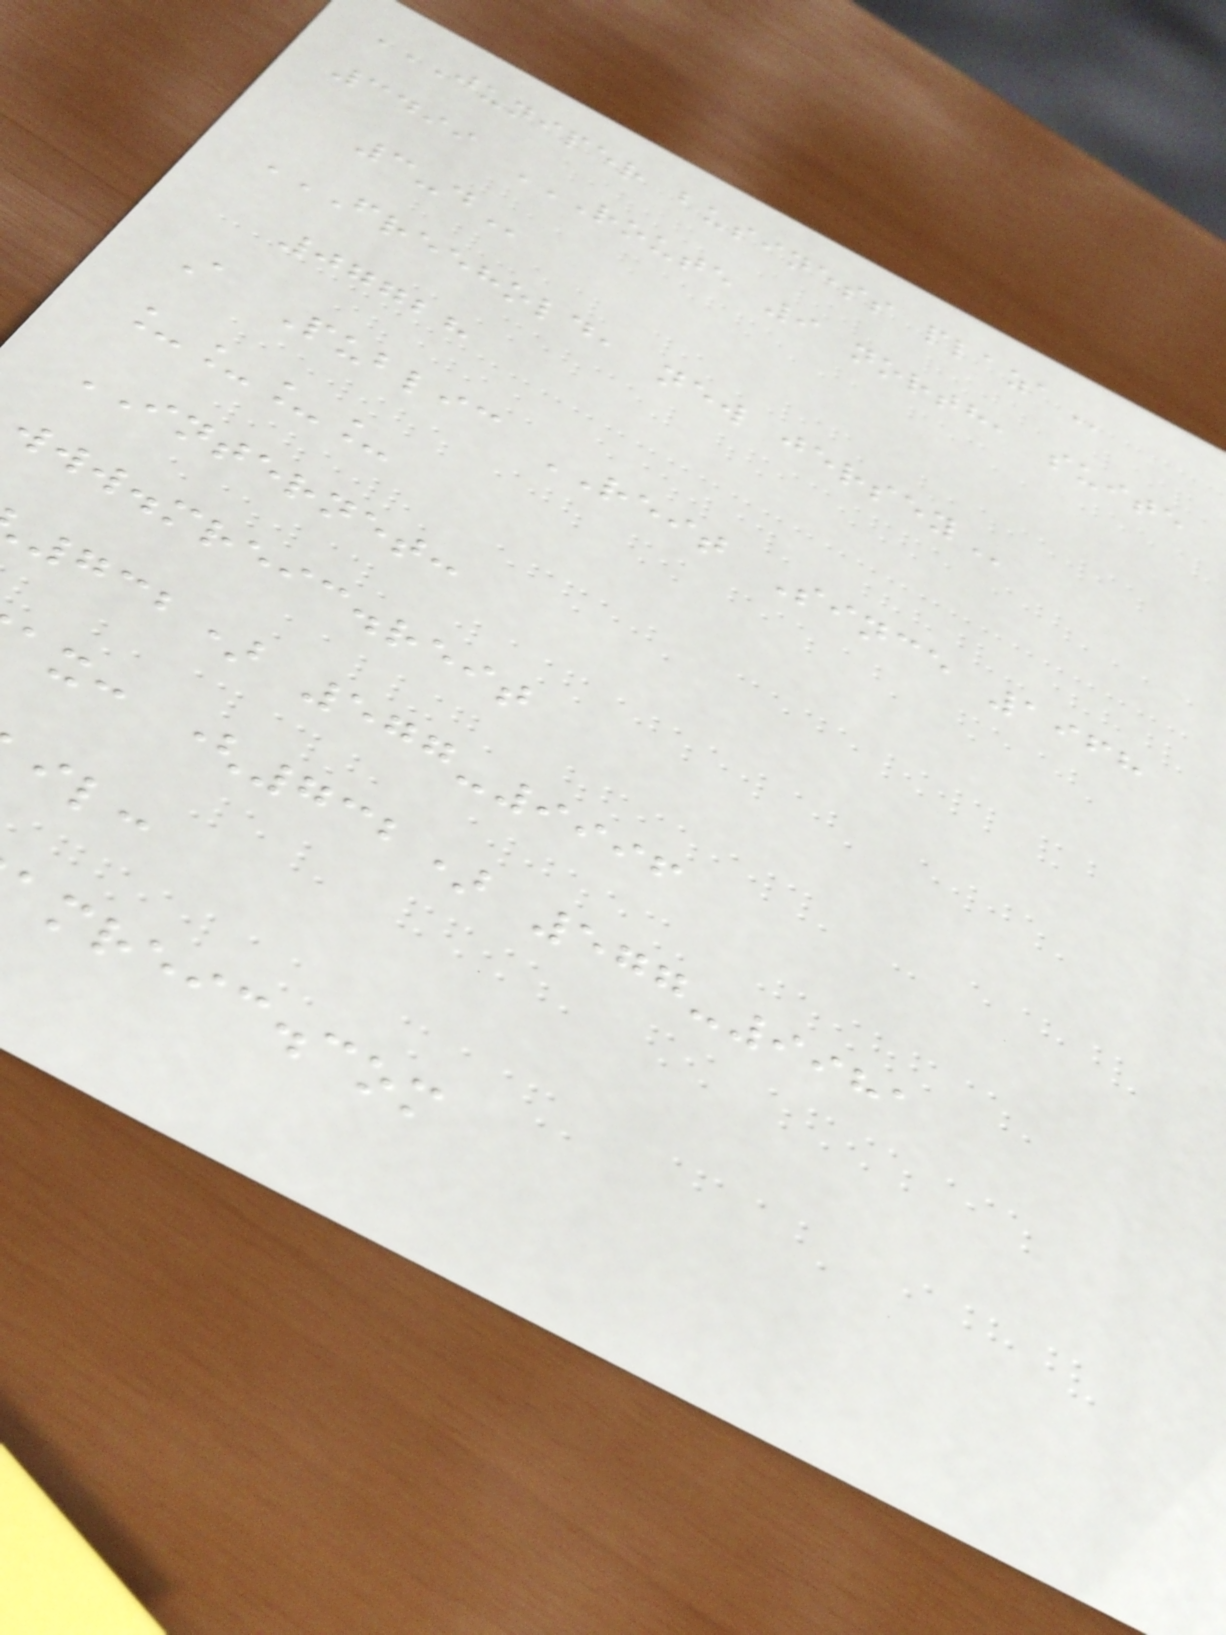JUNIPER BUSINESS PLAZA
3499 ROUTE 9 NORTH, SUITE
FREEHOLD, NEW JERSEY
07728
A Public REIT Since 1968
____
INTERNET:
www.mreic.reit
732) 577-9996
ax: (732) 577-9981
mreic.com
